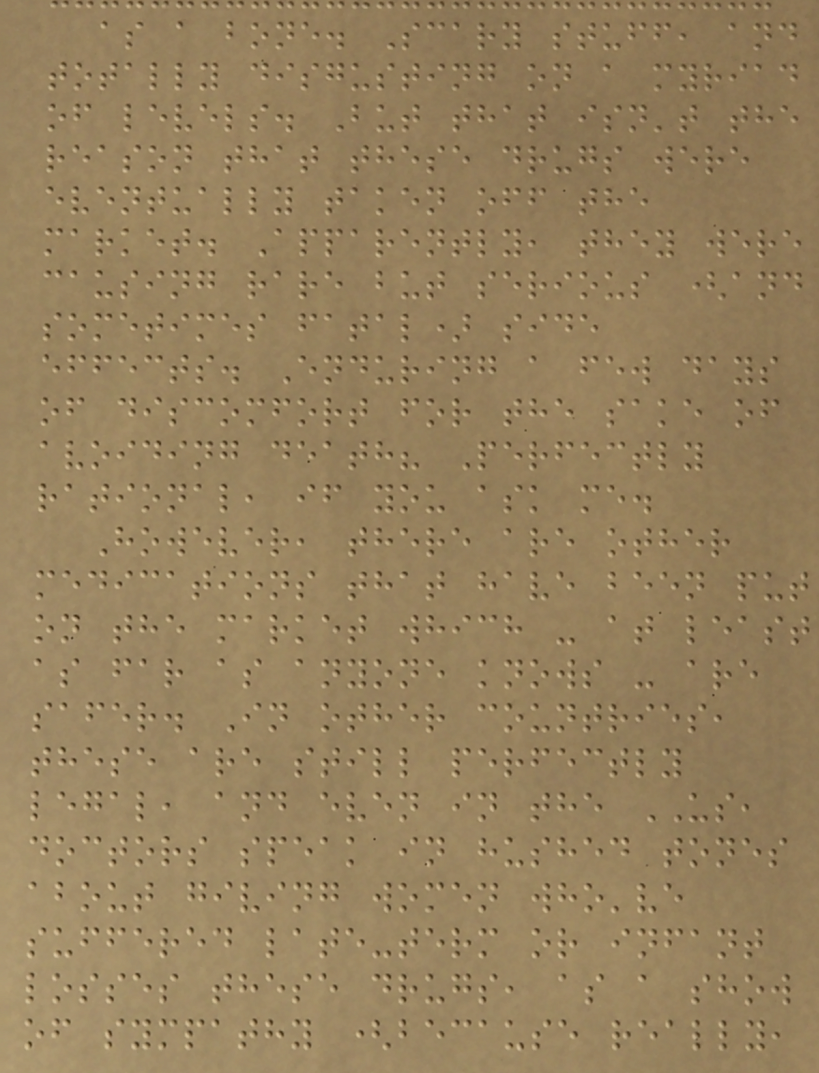as a bone. Scary stuff, and
totally disgusting on a myriad
of levels. But that isn't the
reason that these drugs were
eventually taken off the
market. Apparently, they were
causing rare but serious (and
sometimes fatal) side
effects. Enduring a few days
of discomfort for the sake of
avoiding death? Perfectly
rational, if you ask me.
However, there are other
medications that have been put
on the market which - at least
as far as anyone knows - are
safer. In other countries,
these are still perfectly
legal, and even in the US,
doctors speak in hushed tones
about giving women who've
suffered late-term or infant
losses these drugs, as a show
of sympathy (because really,
